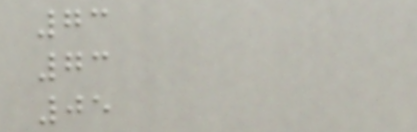73
73
05
